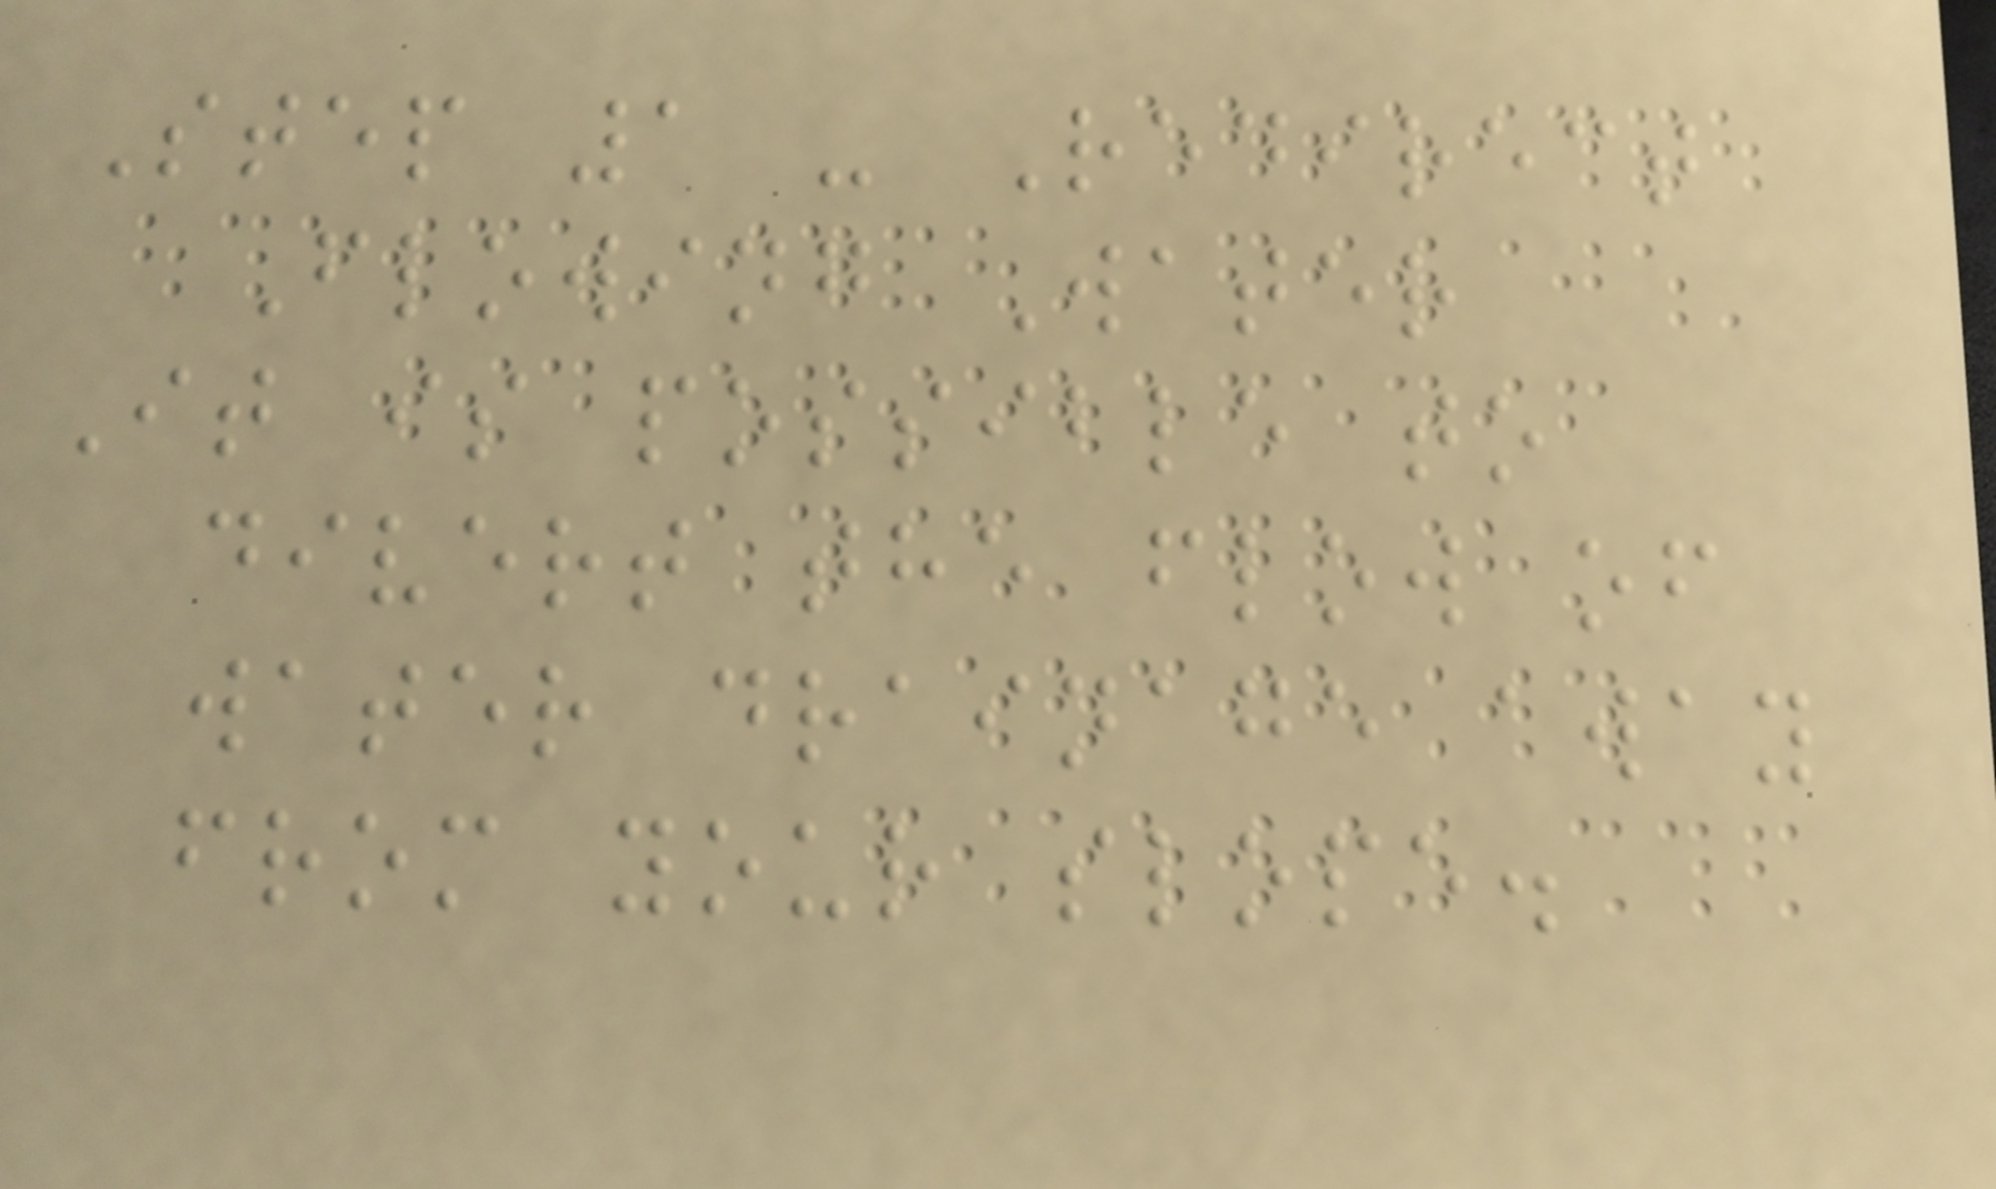Step 1 - Redirect
Flowing Water
It is possible to
divert the flow of
water drainage away
from your slope.
